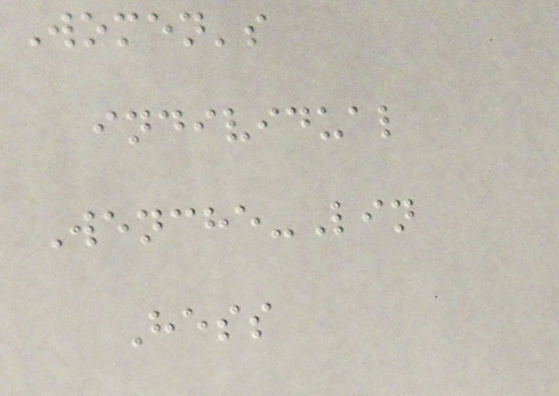Women's
individual
Wenche-Lin
Hess
